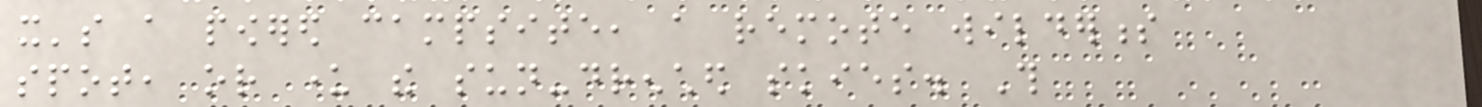it's a powered campsite, a remote wilderness
spot, or under the sun-drenched skies. This
